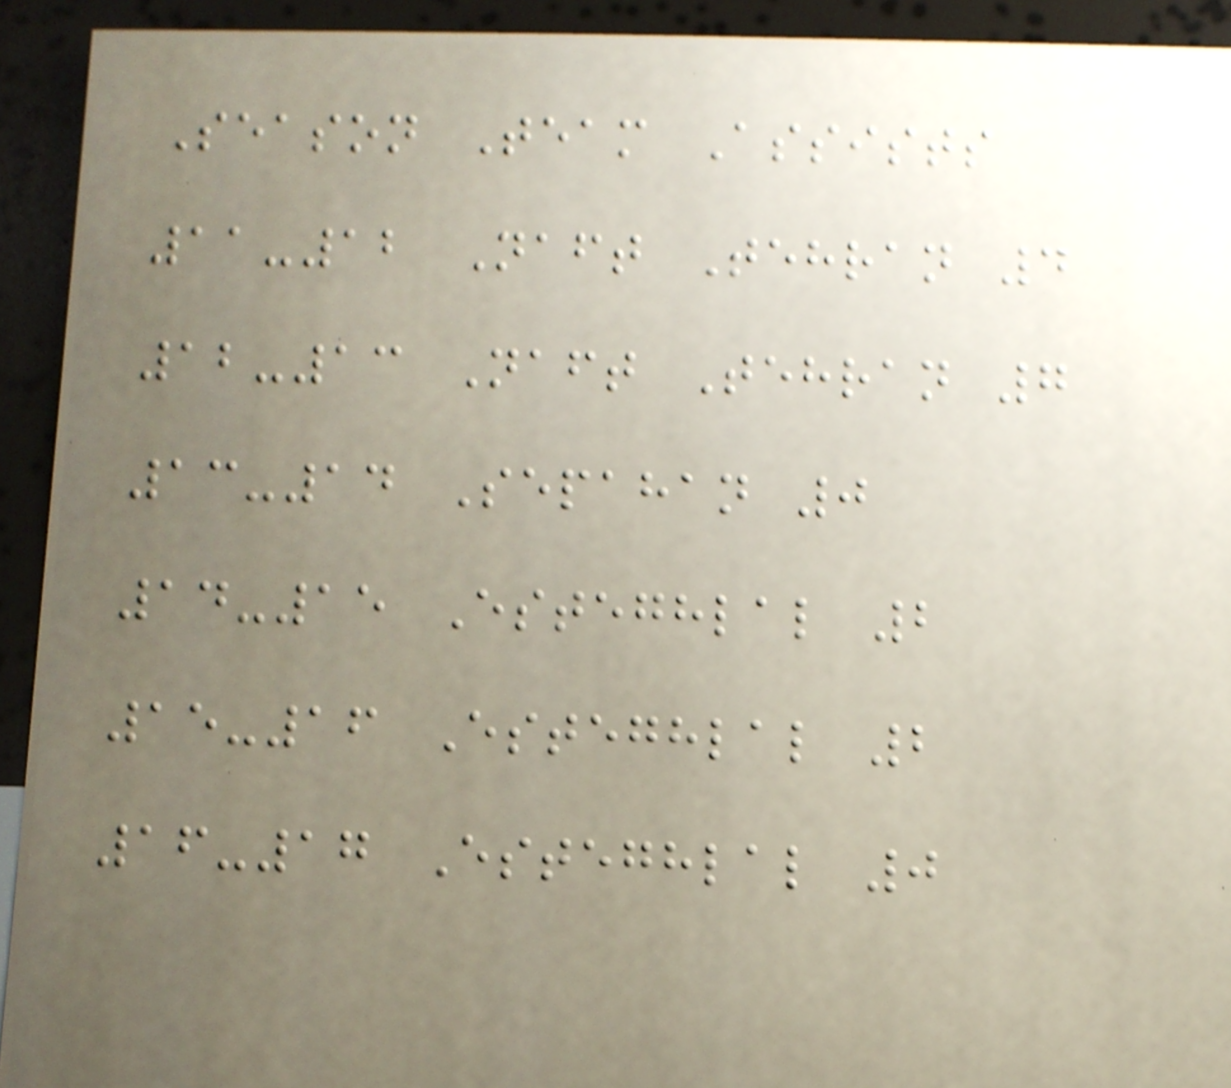Season Team Assists
11-12 Naft Tehran 4
12-13 Naft Tehran 7
13-14 Sepahan 0
14-15 Esteghlal 2
15-16 Esteghlal 2
16-17 Esteghlal 0
